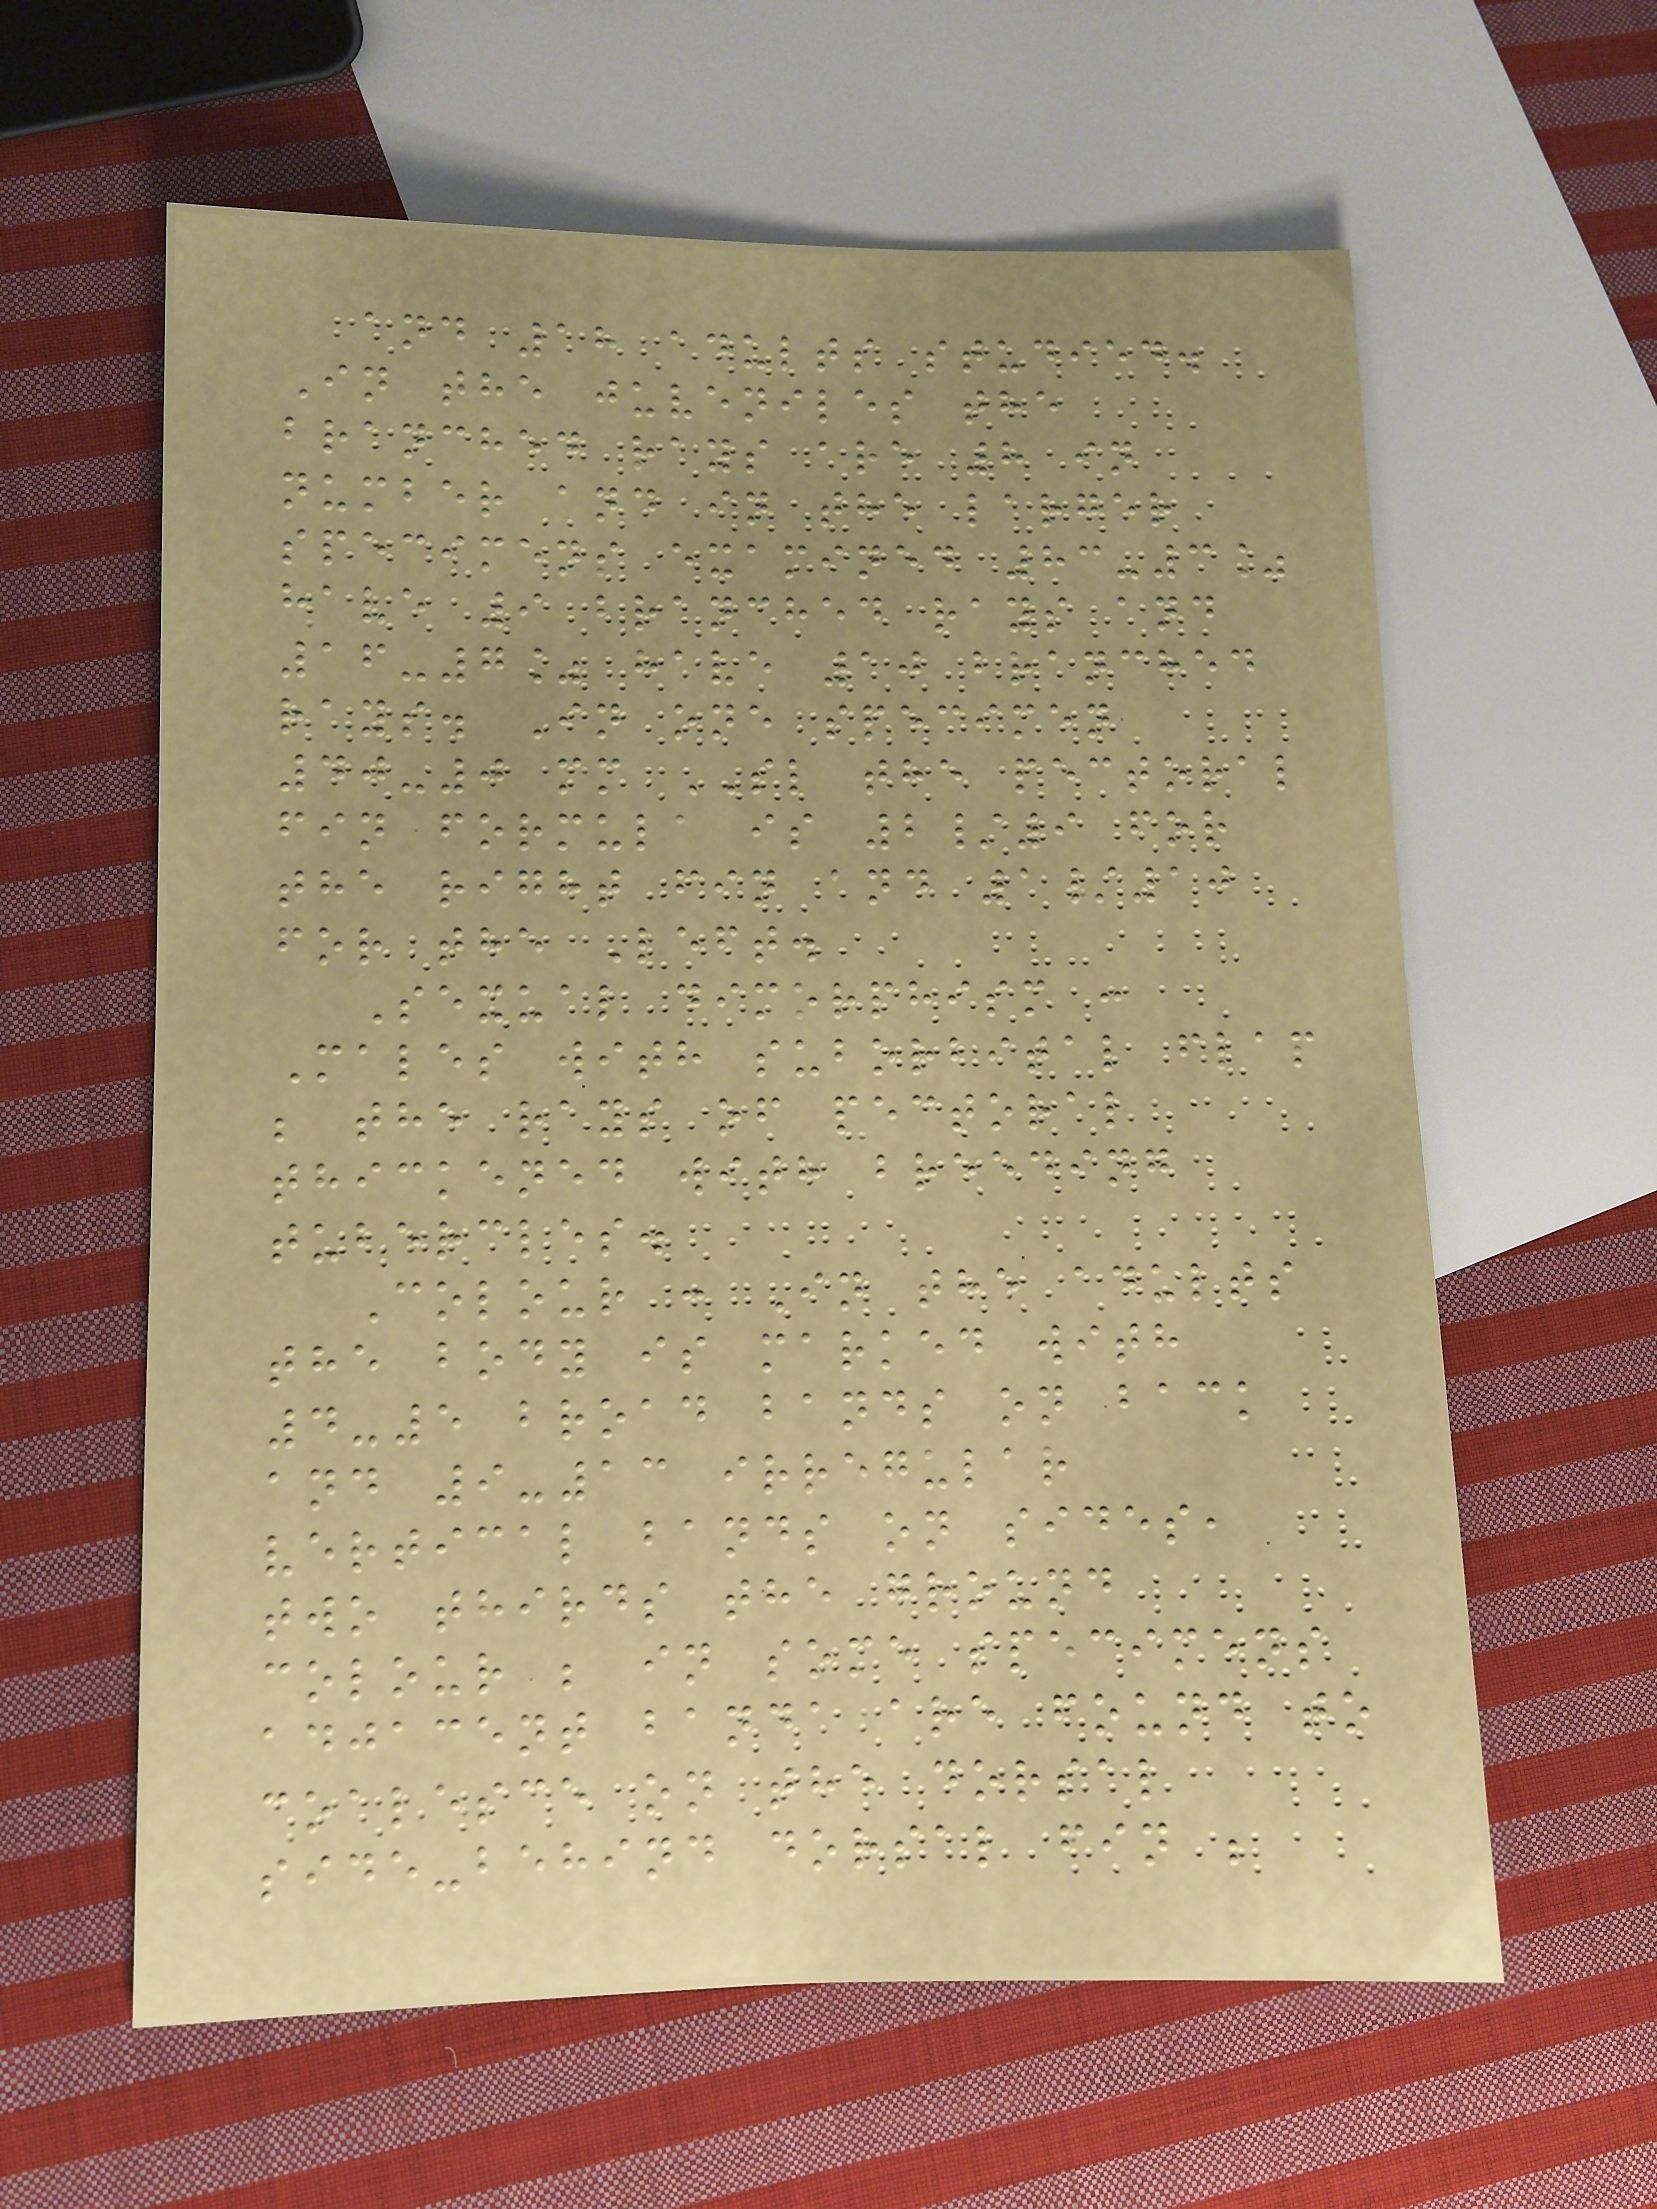and 18 adults studied.
In the juveniles the
branched rays are 8 in
number and in the larger
specimens examined 83-3%
have 9 branched rays and
16-7% have 10 branched
rays. In one specimen
40-0 mm SL the pectoral
fin formula is 2/9 for
the right fin and 1/10
for the Left.
Sexual dimorphism :
Males with suborbital flap
; the rays of pectoral
thickened with breeding
tubercles.
Colour : In the adults
the body is marked with
4-5 broad bands on back
and 9-13 irregular
vertical bands on sides,
two thirds the ground
colour ; in some specimens
adjacent banda are found to
coalesce on the dorsal
side-behind dorsal fin ;
